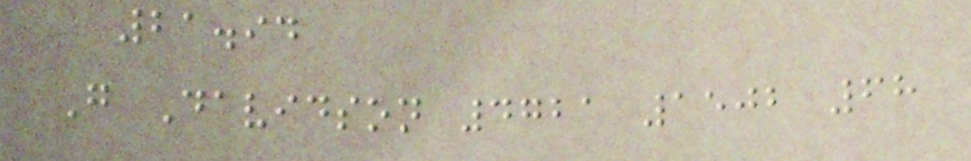21.94
G Davidson 4721 1502 68
